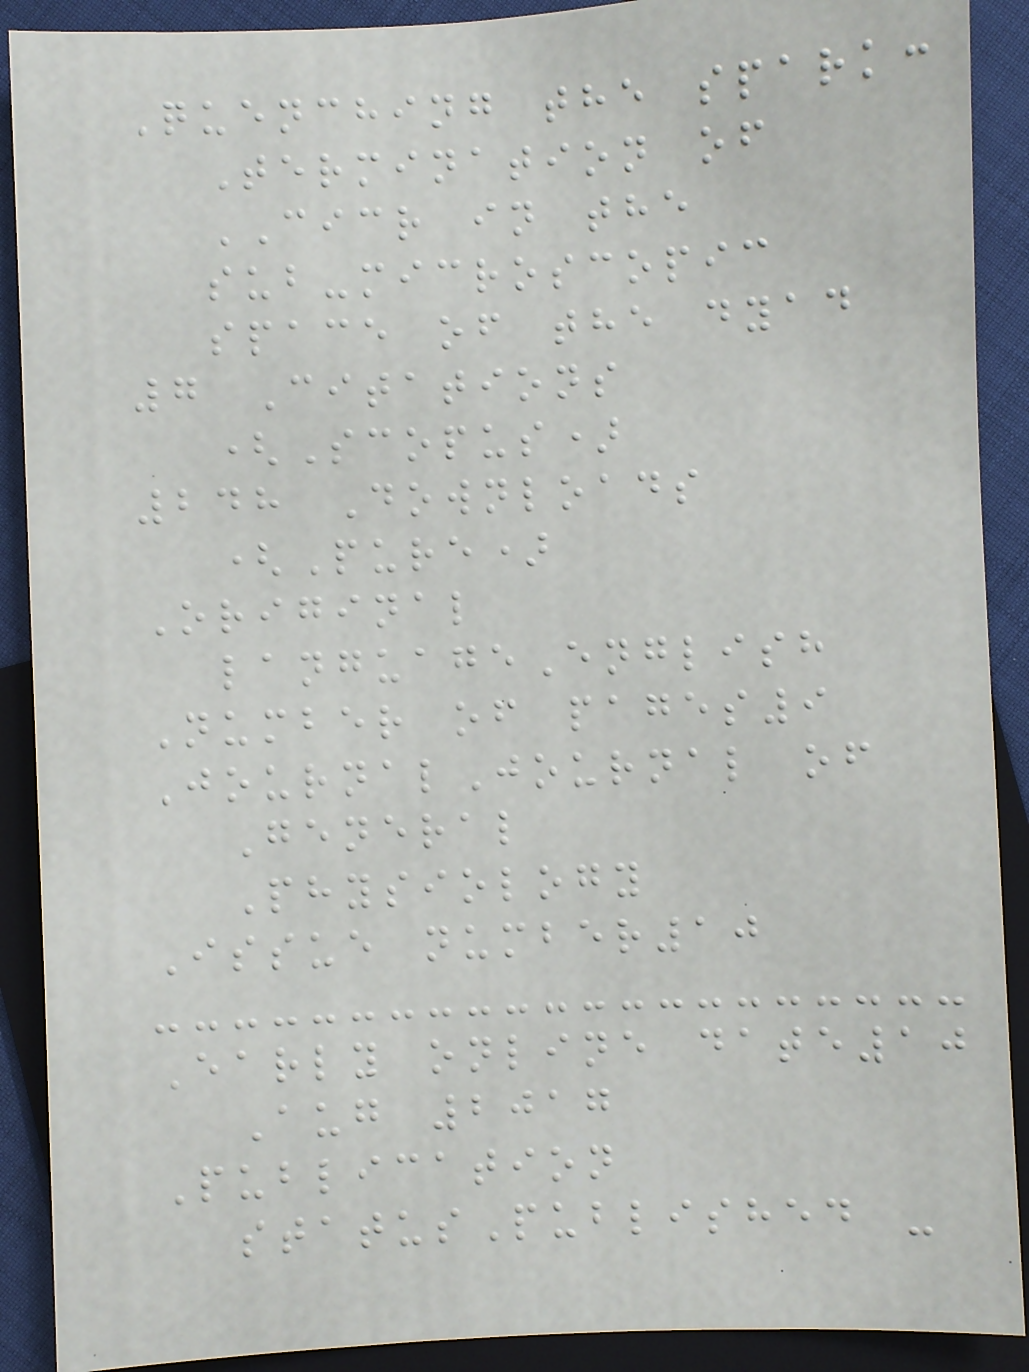Quenching the spark:
Termination of
CICR in the
sub-microscopic
space of the dyad
7 Citations
(Scopus)
248 Downloads
(Pure)
Original
languageEnglish
Number of pages9
JournalJournal of
General
Physiology
Issue number10
Early online date10
Aug 2017
Publication
statusPublished -
